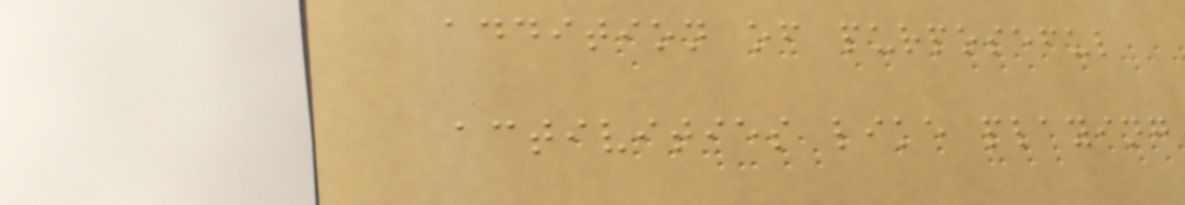addition of purposeful
activities like playing
